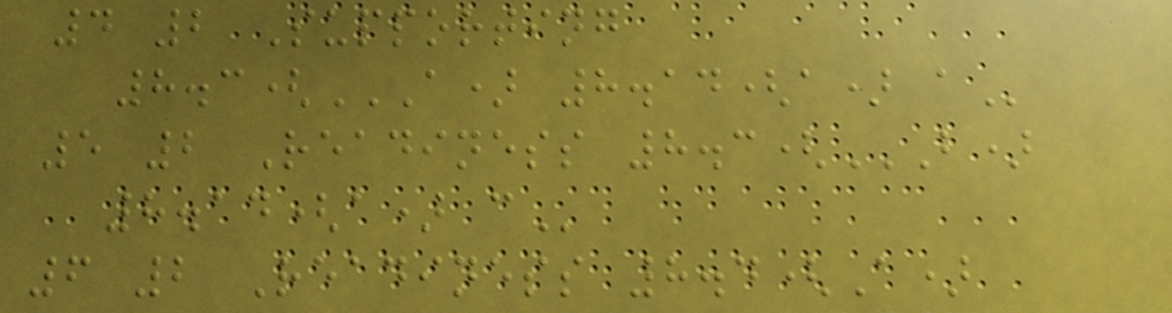4 2 Supporting
8.3(A) 8.14(A) A
5 2 Readiness 8.3(B)
8.14(A) C
6 2 Readiness 8.4(A)
